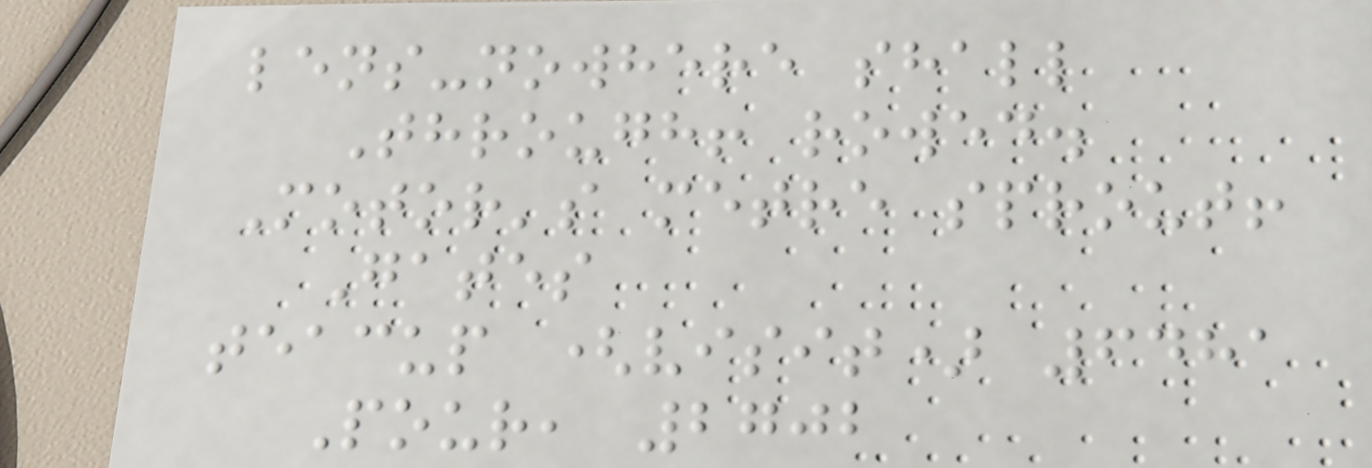lens-nowhere shall
Through! rowed.
Motor's metre sprout!
Gates
teacup (visit) 6481
Pour, 2702
